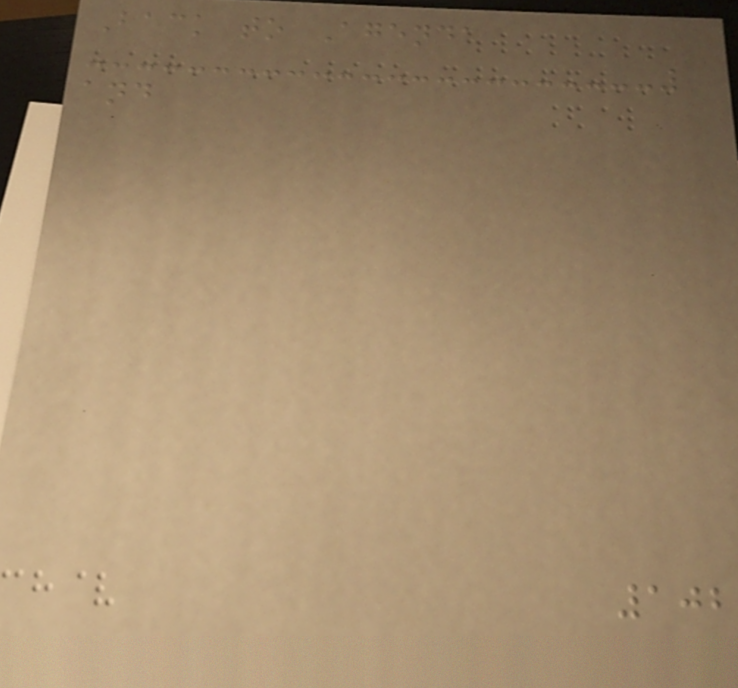Back to Agenda
and
102
